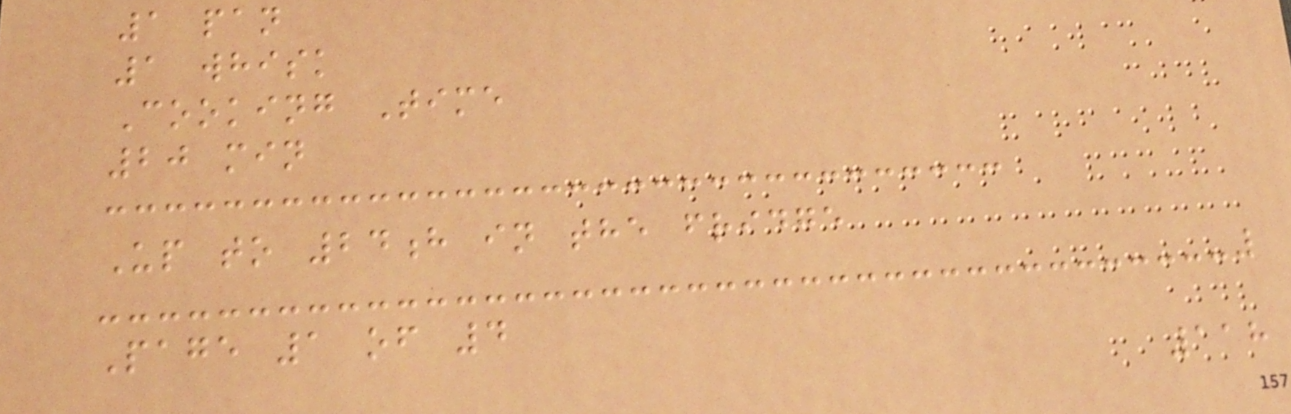1 pan
1 whisk
Cooking Time
20 min
Up to 24h in the fridge
Page 1 of 4
118
